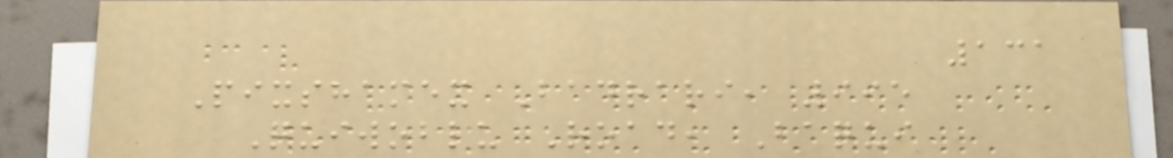131
Pixshamex Badrari, 995
Quiwoblu Road, Baqui
